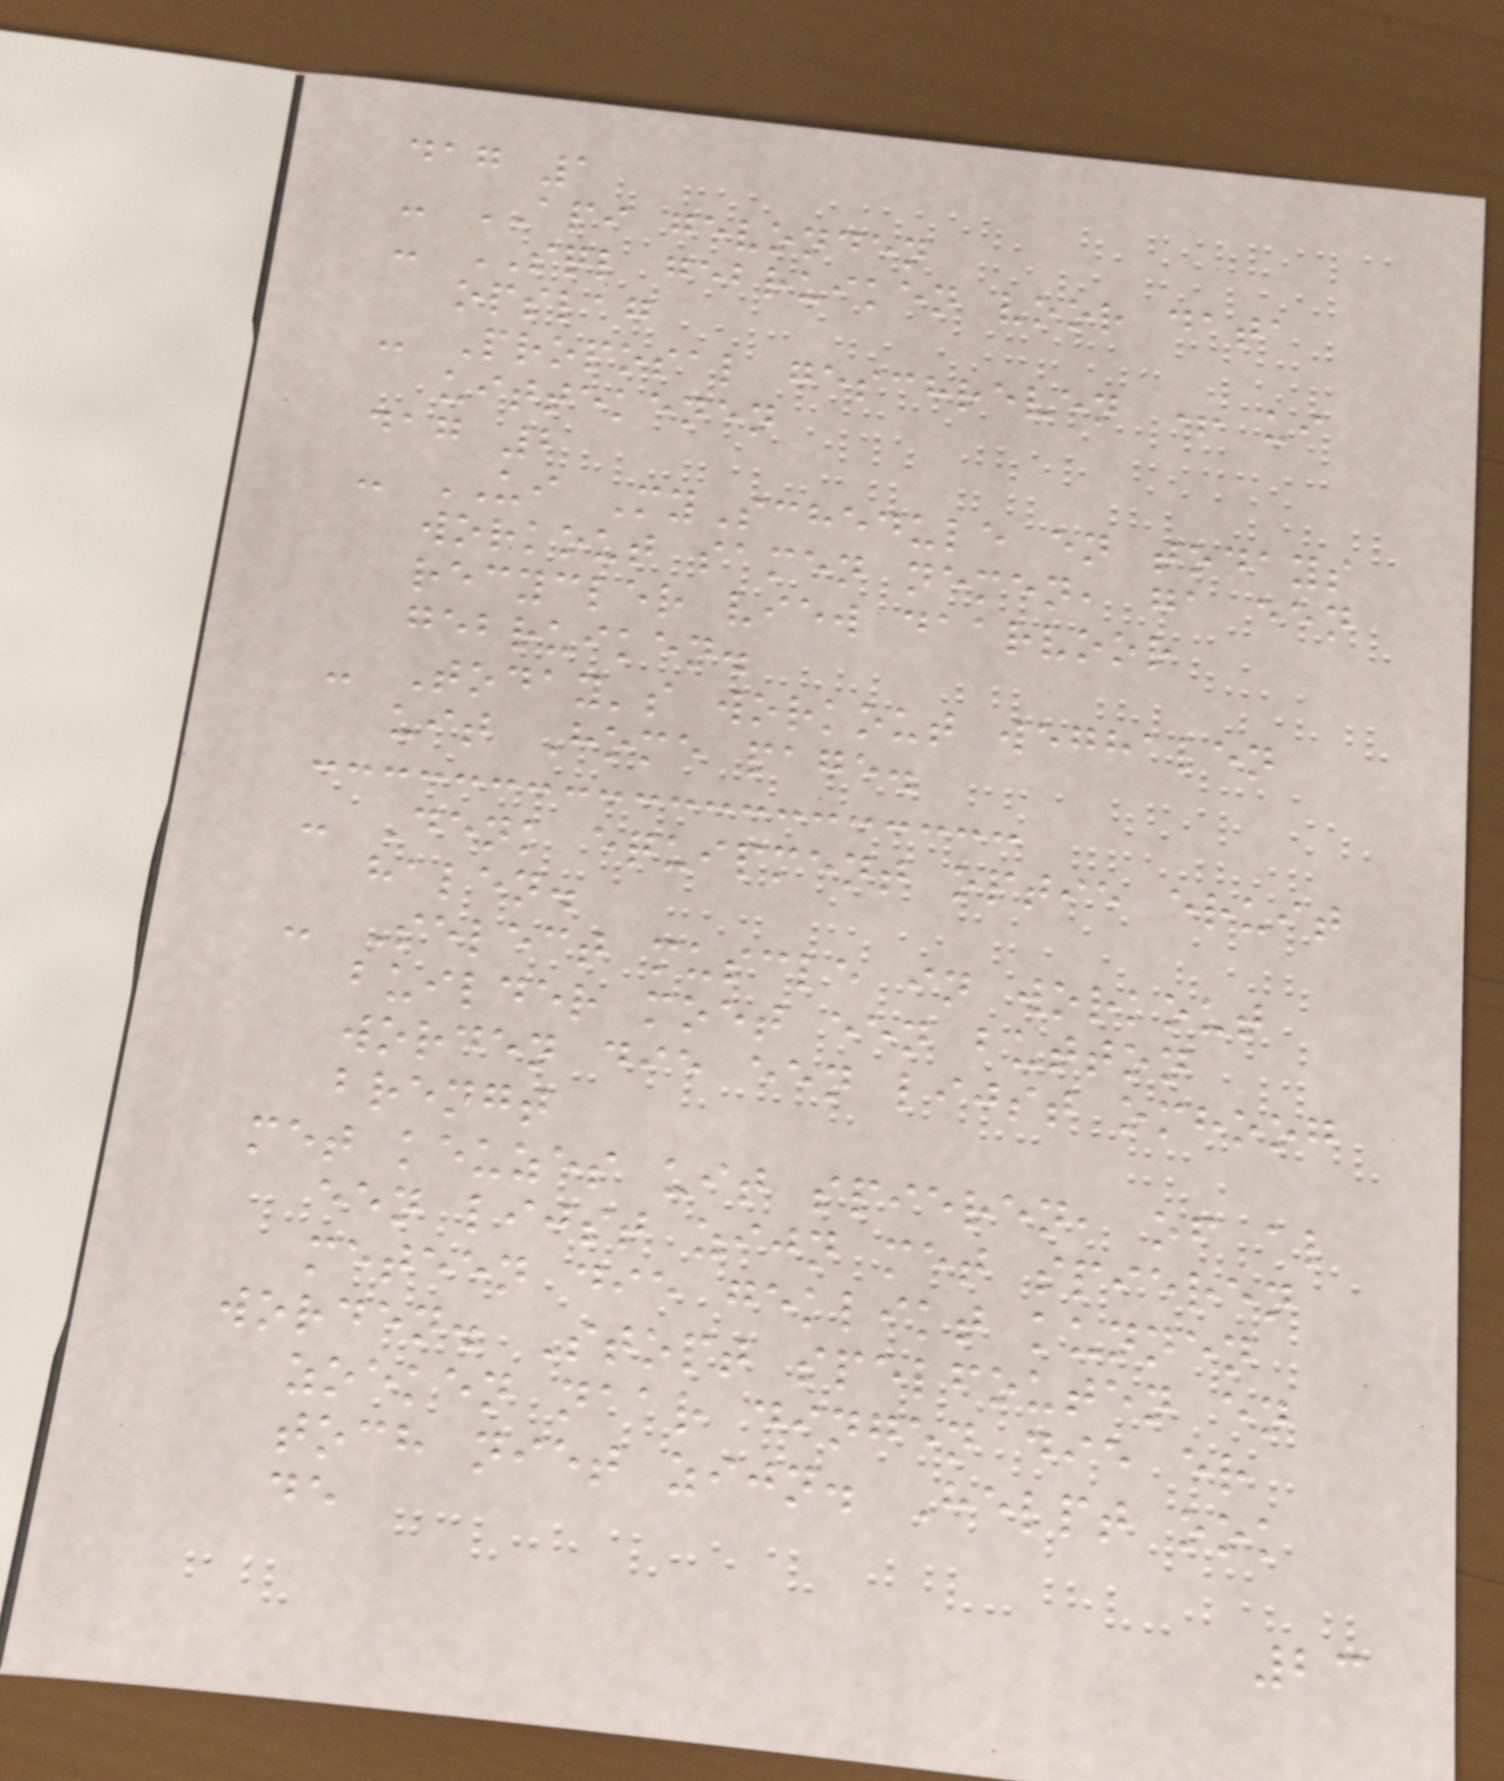dag 1
- API gevonden
- SQL gebruiken voor data
opslag
- Proposal geschreven + ui
uittekenen
dag 2
- UI MySchedule en todays
workout samen nemen, ga een
recycler view daarvoor
gebruiken.
- Today's workout weghalen
uit Home page.
- Denk equipment optie eruit
halen.
- Select muscle in workout
builder moet een button
worden die een lijst omhoog
brengt
met keuzes uit spieren, of al
een lijst zijn met spieren
meteen die geklikt kunnen
worden. Stopt spelfouten en
zoeken naar dingen die er
toch niet zijn. Helpt ook
de
23
